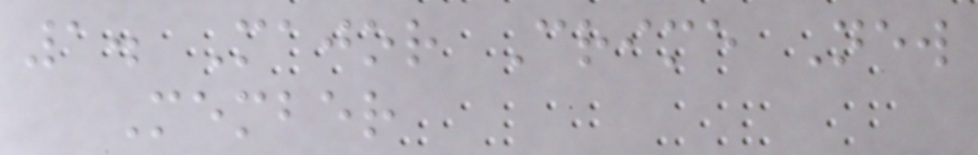1. Major Crime New
Member
